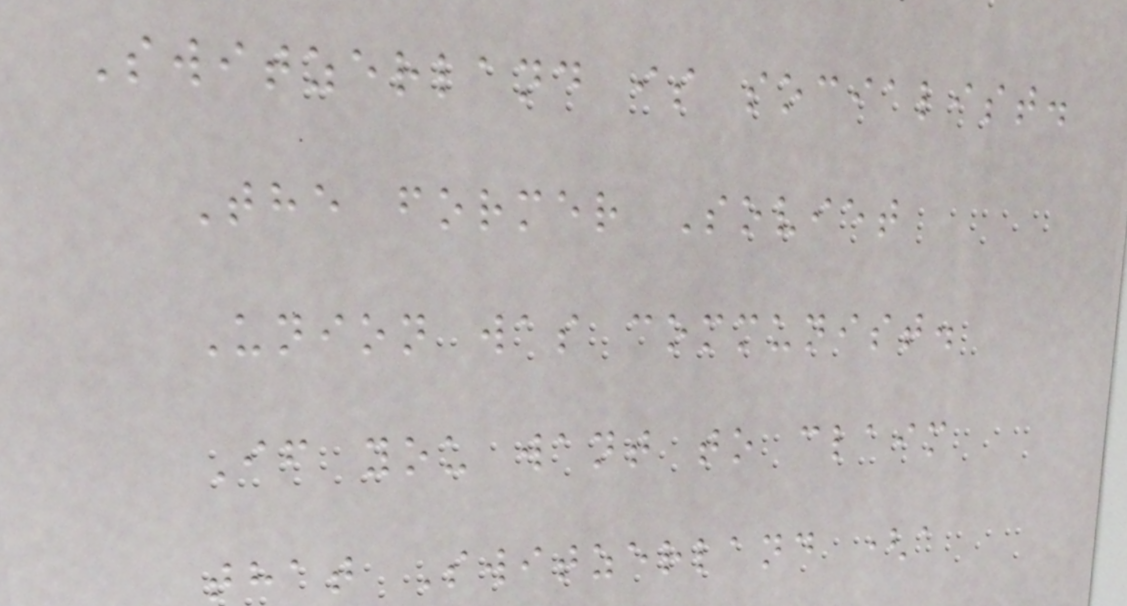Switzerland is socialist.
The former Soviet
Union was communist.
If you want to claim
that Switzerland (a
